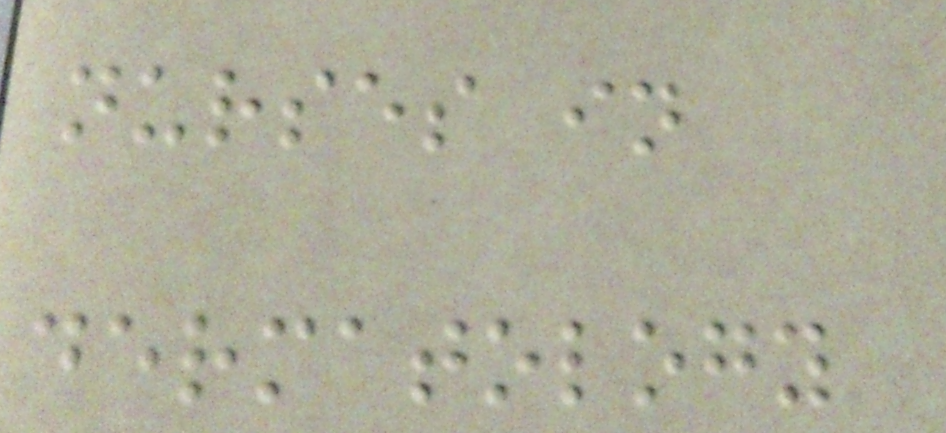nurses in
dermatology
